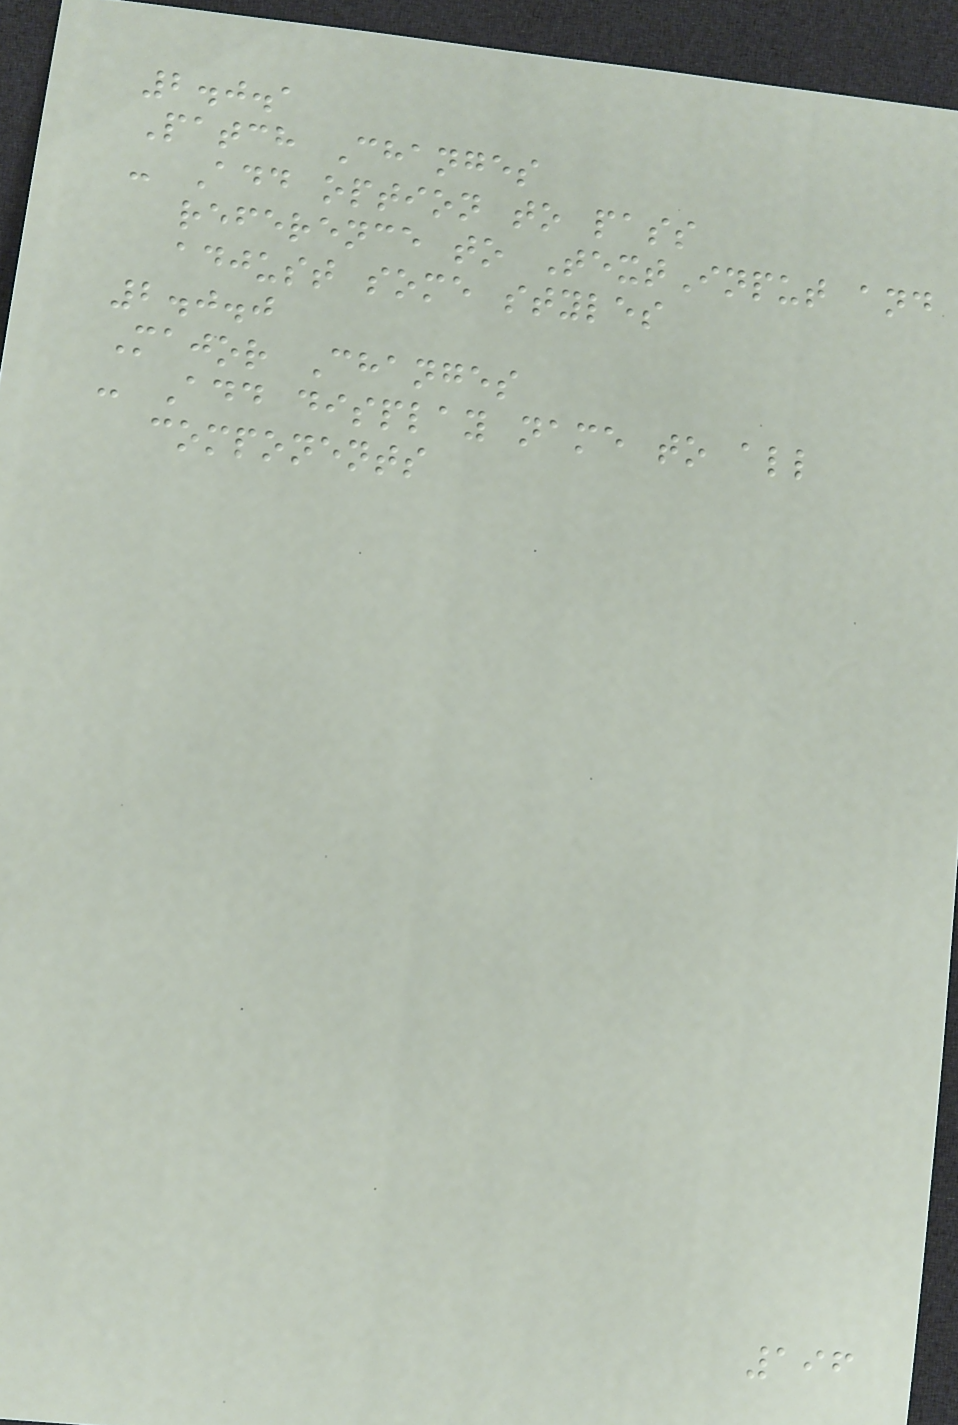2.0.1
Patch Changes
- Add option to pass
reference to TextInput and
adjust some styles
2.0.0
Major Changes
- Add display name to all
components
196
